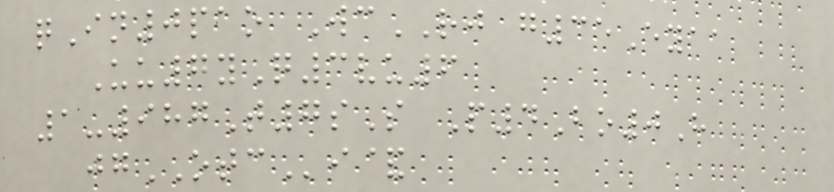qIn0pao WcRJ g35Eyaa
Uu7yQ3vu6
1-987T7sS P4Bo0H
jgOTCi&
